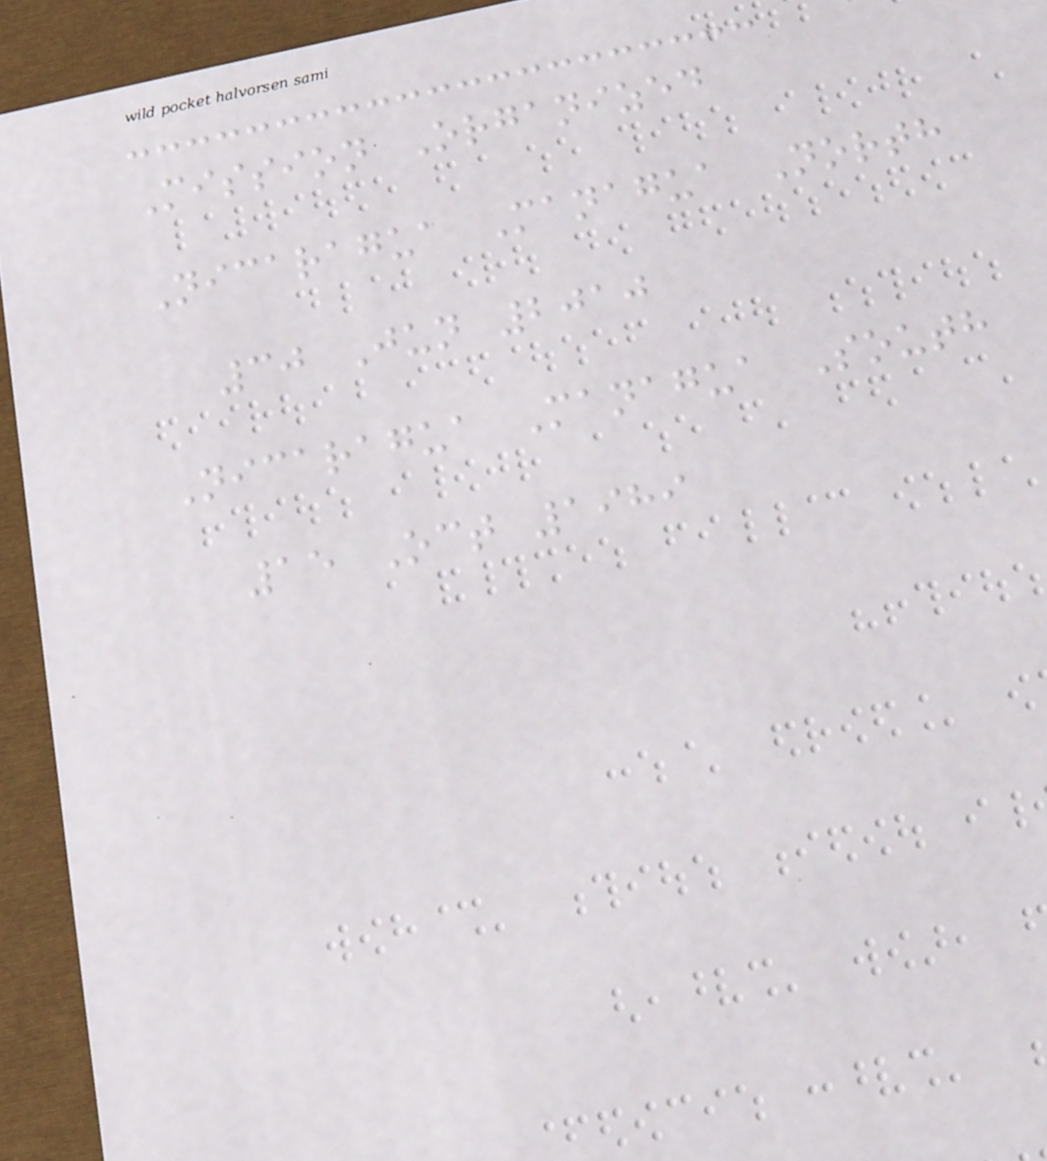Mission Organized
Nicaragua Managua North
30 Jun 2010
Nicaragua Managua South
15 Oct 1989
